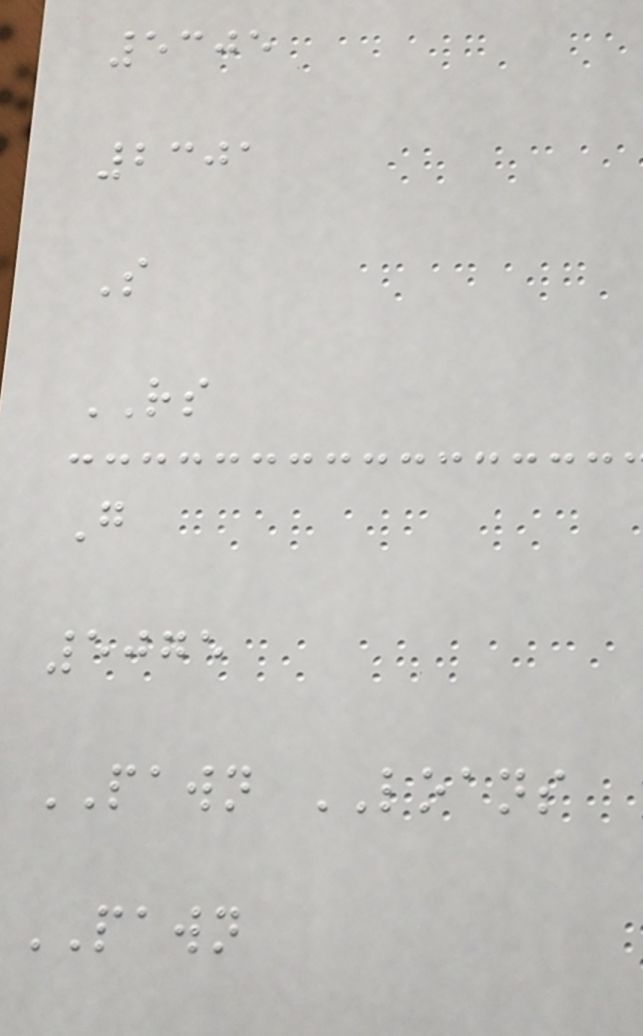5305
2301
S
RS
G
5075
PAWN LOANS
PAWN
